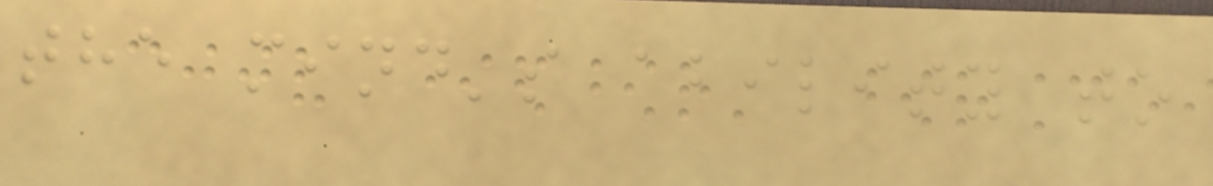the mind's ability to
